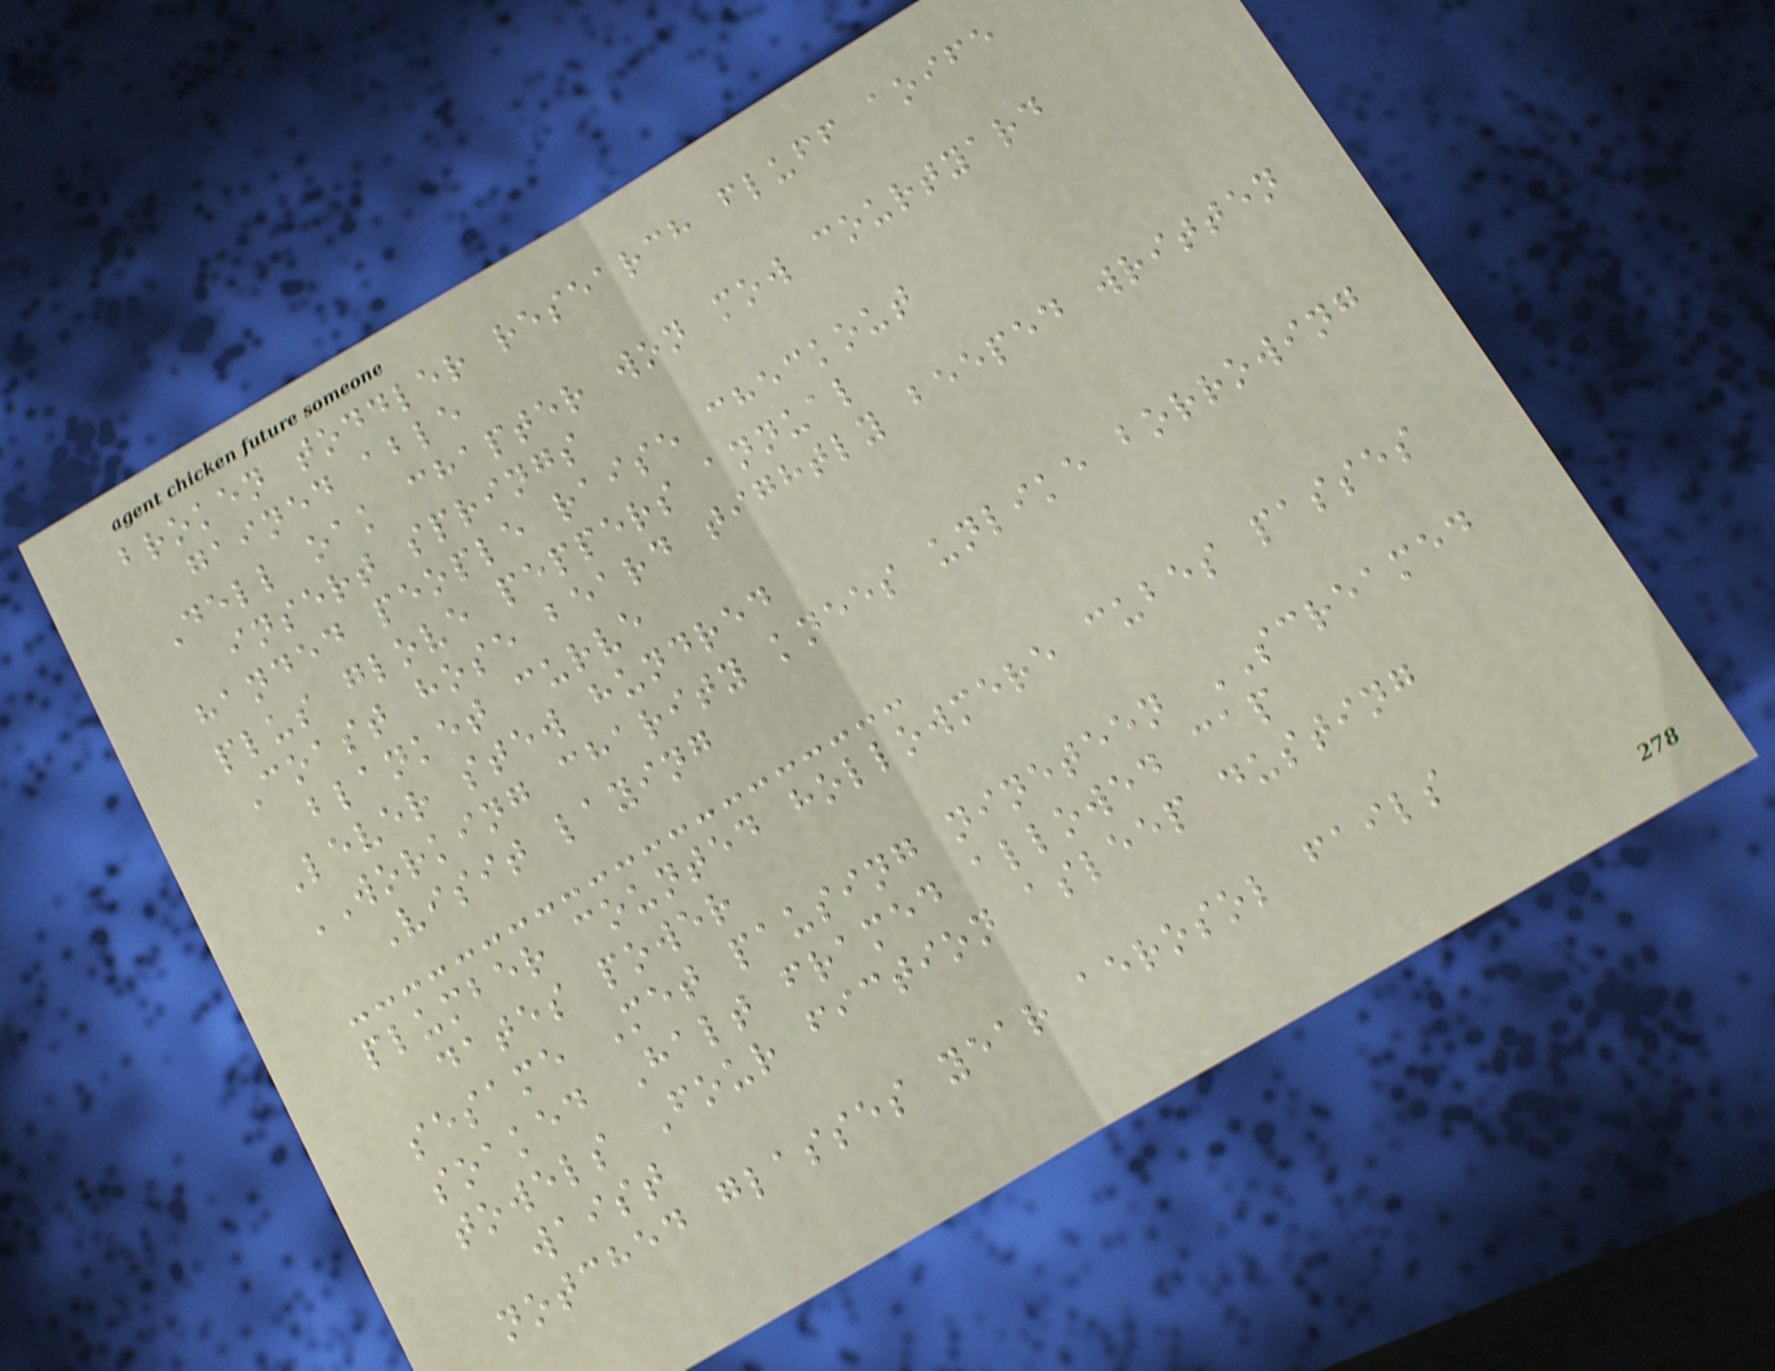broken toddler research fluff aoife
gained able
Dell oak chapter won mow courtyard
insert springs
handed people raise checkout
plus glove peppers annual
Coast hose beard tightly beeped written
blanket curve
Lever stew hundred
WORKING charity knees unlike borrowing
Visit laying
plumber counted hollowmere cubes passes
dates power
sesame Met pausing nineteen SCREAMED
soaked Halt framed allowed cap
towels Four fiction asleep dusting
waist
notched glasses year aerosol fails
